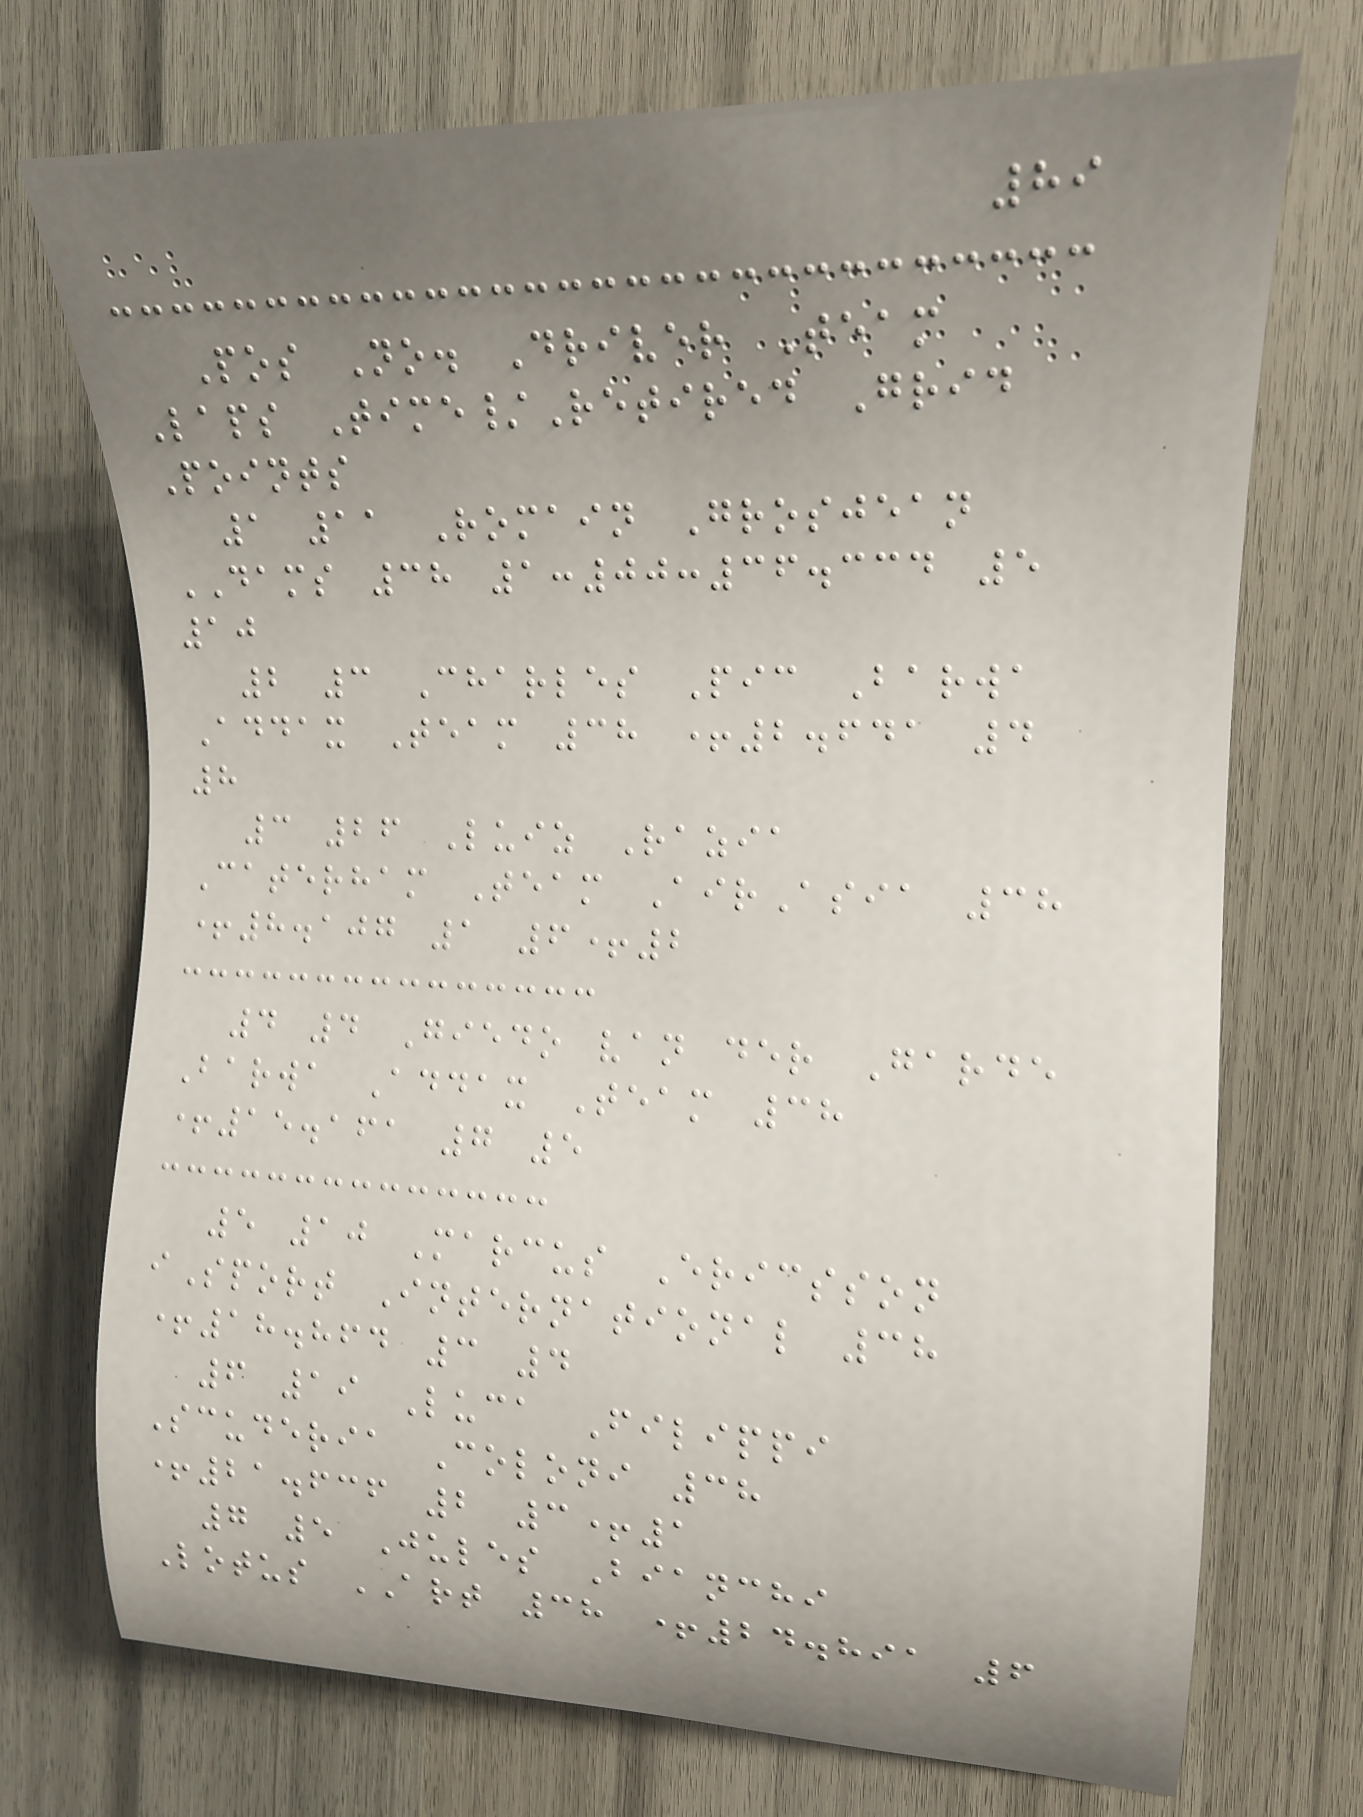89
Pos No. Driver Team
Laps Time/Retired Grid
Points
1 11 Romain Grosjean
DAMS 38 1:00:36.334 5
10
2 3 Charles Pic Barwa
Addax Team 38 +2.641 4
8
3 26 Luiz Razia
Caterham Team AirAsia 38
+8.107 1 6+2
4 4 Giedo van der Garde
Barwa Addax Team 38
+15.161 7 5
5 10 Marcus Ericsson
iSport International 38
+18.864 3 4
6 19 Luca Filippi
Scuderia Coloni 38
+21.636 2 3+1
7 5 Jules Bianchi
Lotus ART 38 +24.891 6
